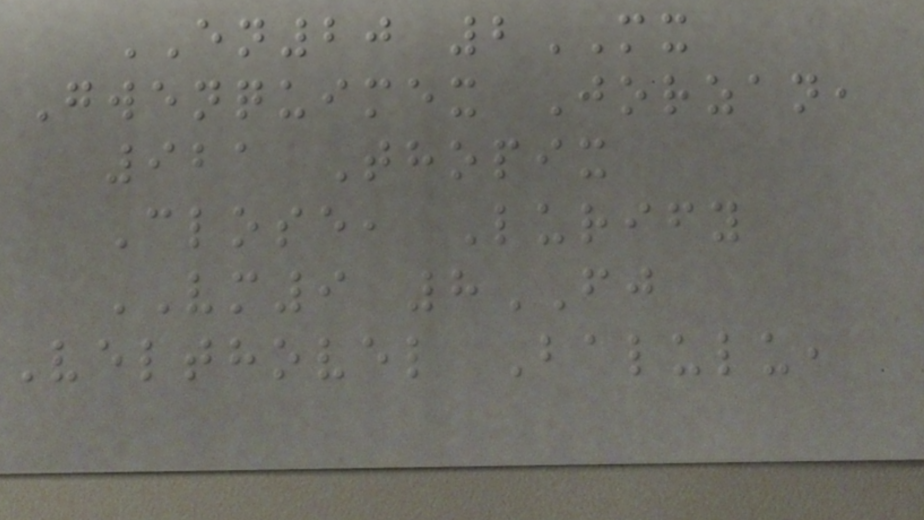EN20 2MX
Gwenquimex Jorzan,
921 Thopix
Close, Lurify
VM9 8FJ
Velthovel Balulu,
